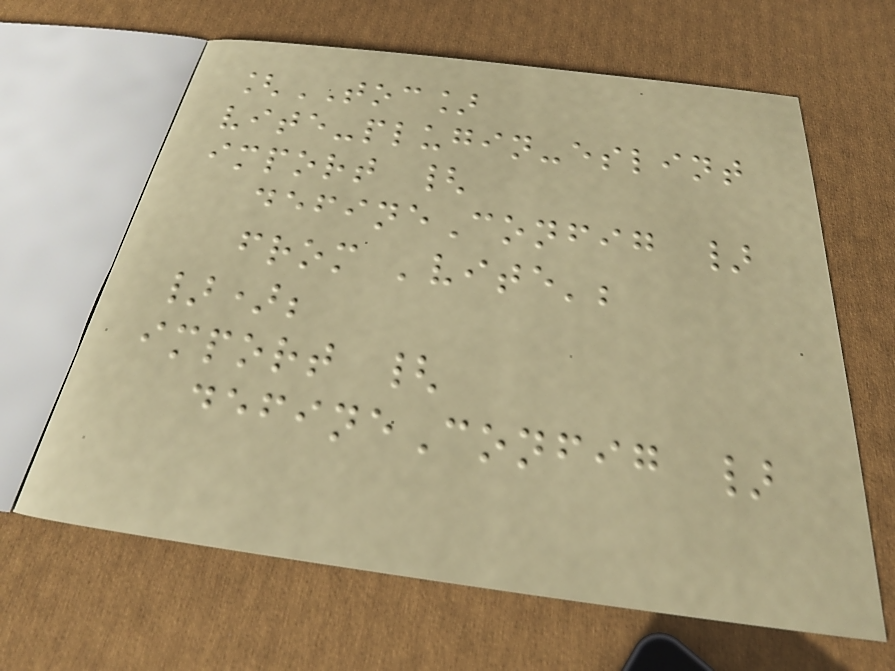[TOC]
vite-plugin-eslint
import {
defineConfig }
from 'vite';
});
import {
defineConfig }
